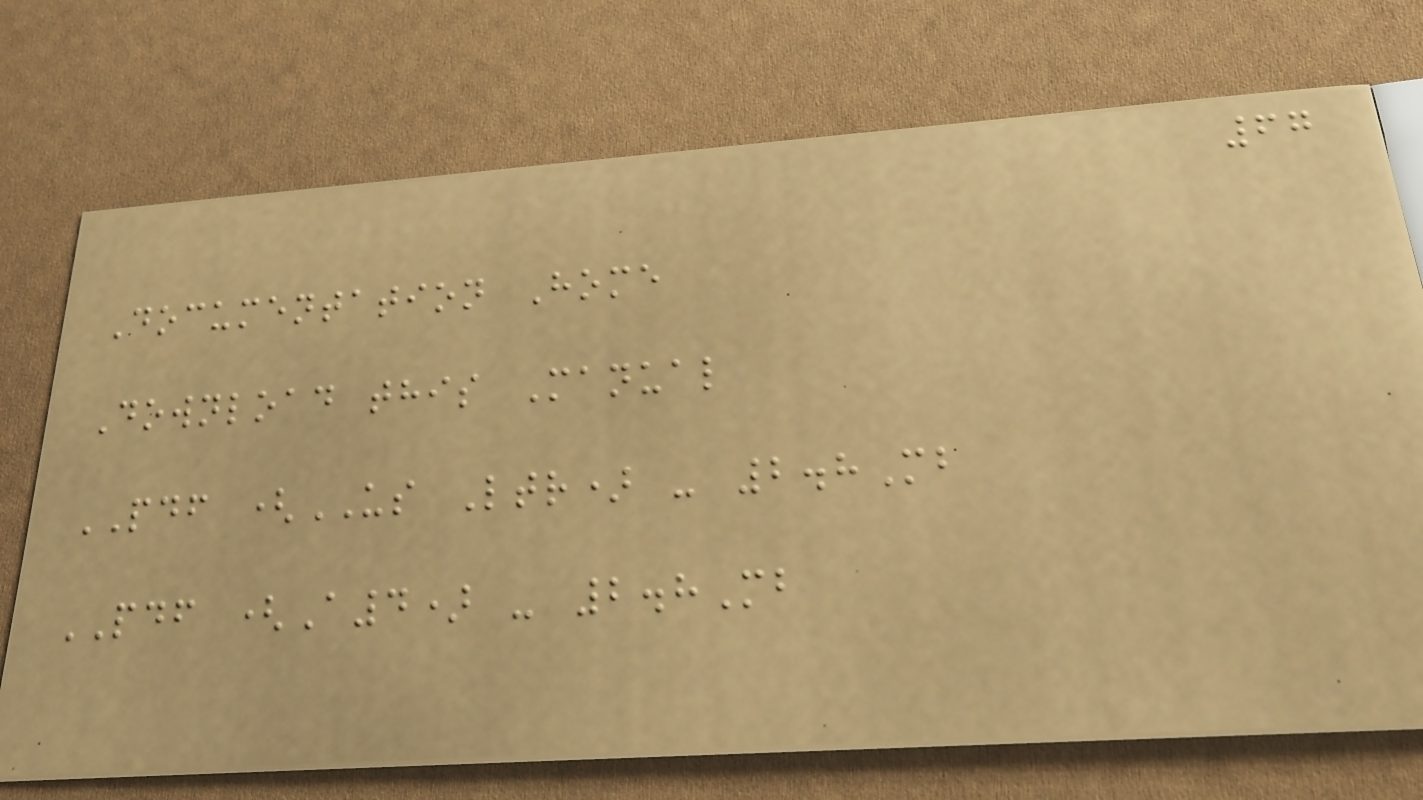67
Documentation Home
Download this Manual
PDF (US Ltr) - 2.8Mb
PDF (A4) - 2.8Mb
